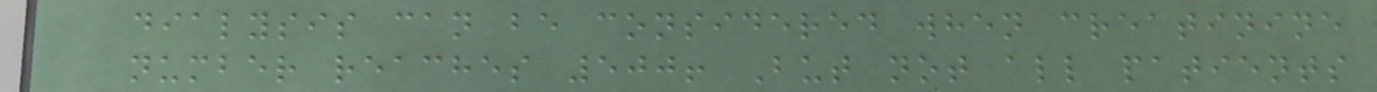dialysis can be considered when creatinine
number reaches 500! But not all patients
